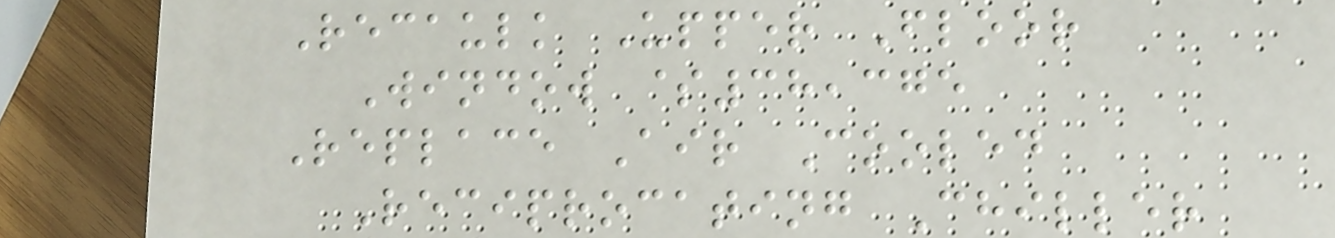Recaulk Upper Floor
Window $38,375
Replace Air Cooled
Reciprocating Chiller
